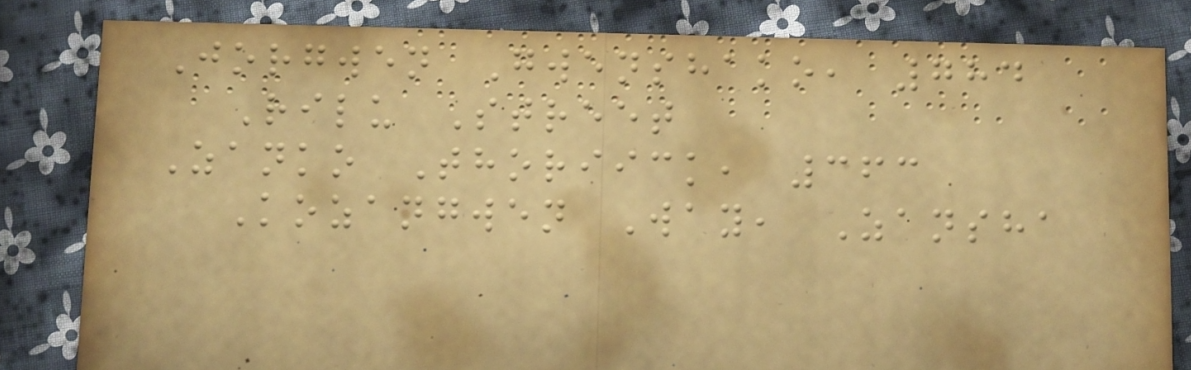Jorgwen Gwenshako, 784
Rilu Street
Zanko Thoriick, 363
Kozangwen Way, Zansha
